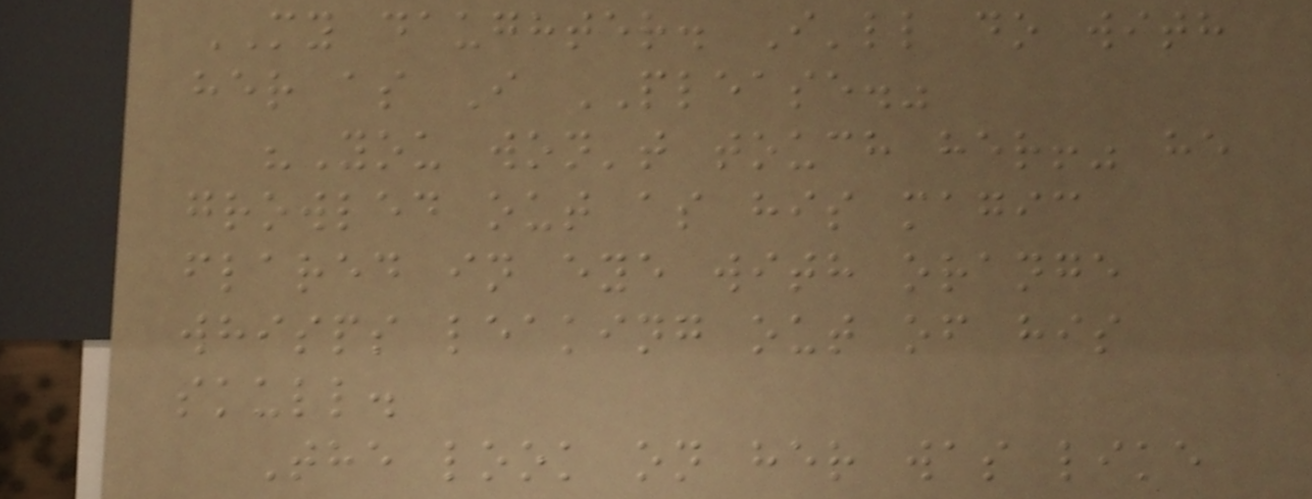MY daughter. I'll do with
her as I PLEASE."
"You won't touch her!" he
growled out as his magic
flared in eye with orange
whisps leaking out of his
skull.
The look on her was like
